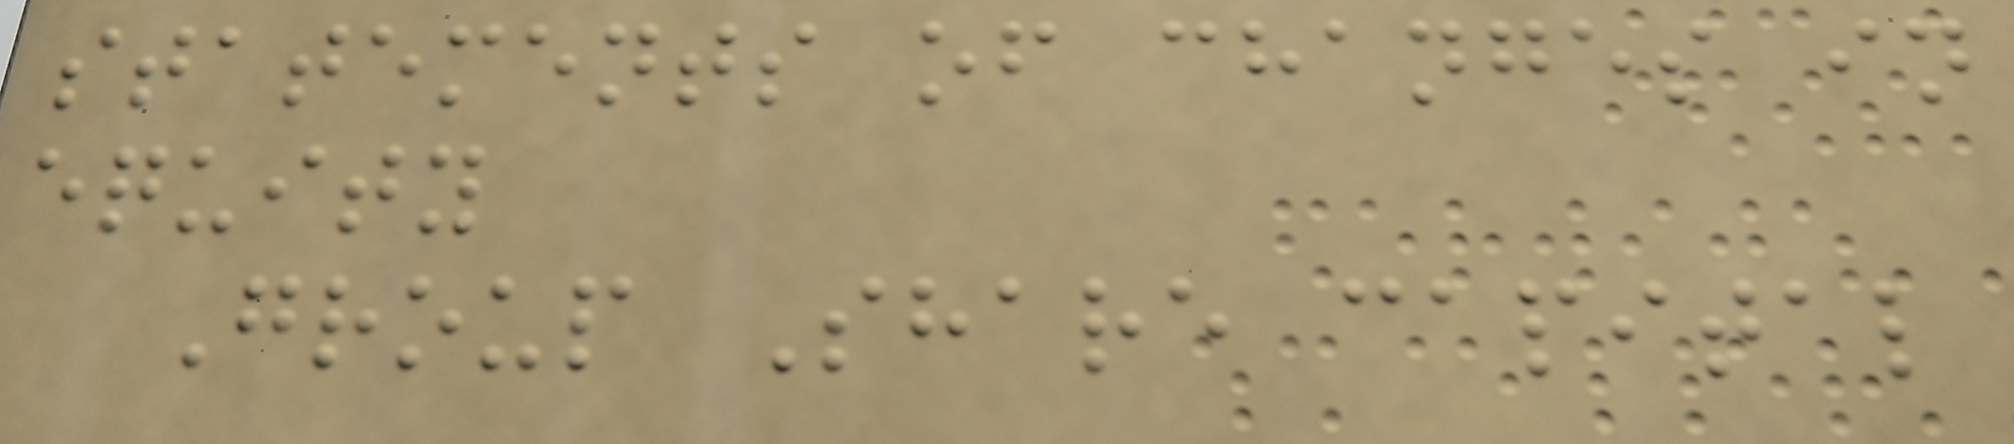statements of changes in
equity
Group Share capital
